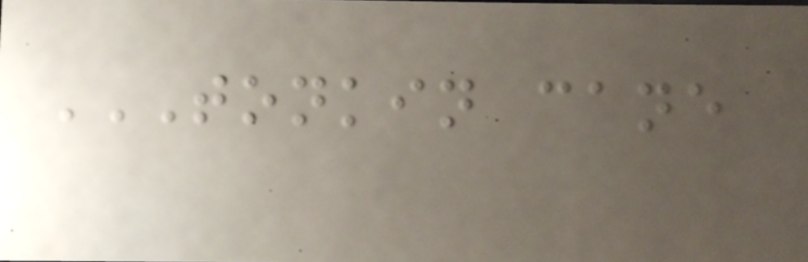TONKIN CANE
